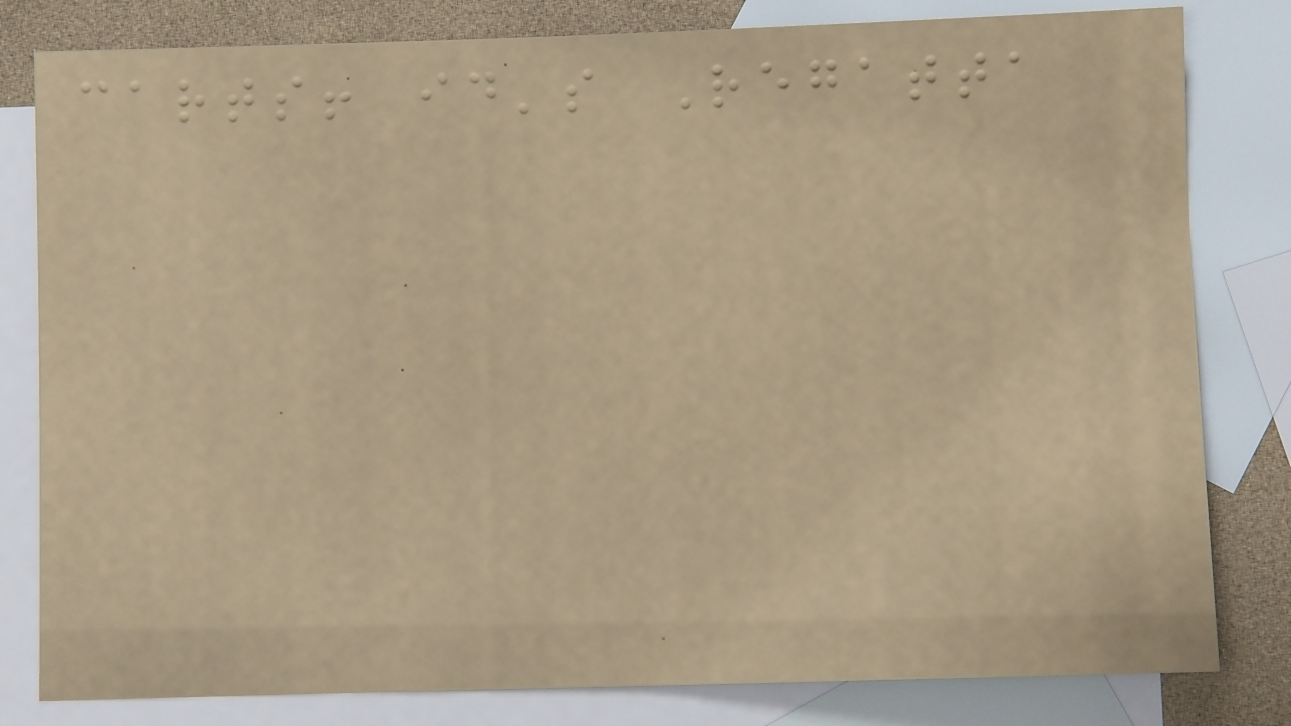carts! id's Regatta
